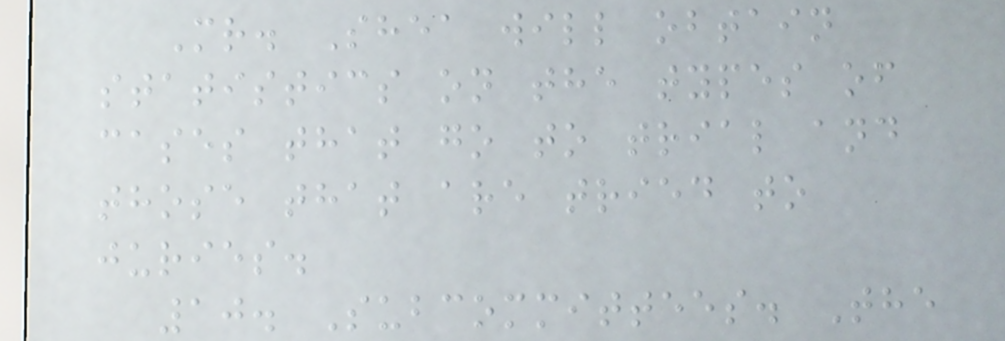Mr. Shea will obtain
statistics on the types of
cases that go to trial and
those that are tried to
juries.
10. Subcommittees. The
